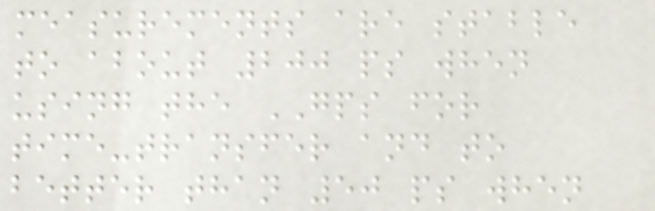measurements are stable
to about 200 ps when
using the GPS for
time-transfer and to
better than 50 ps when
